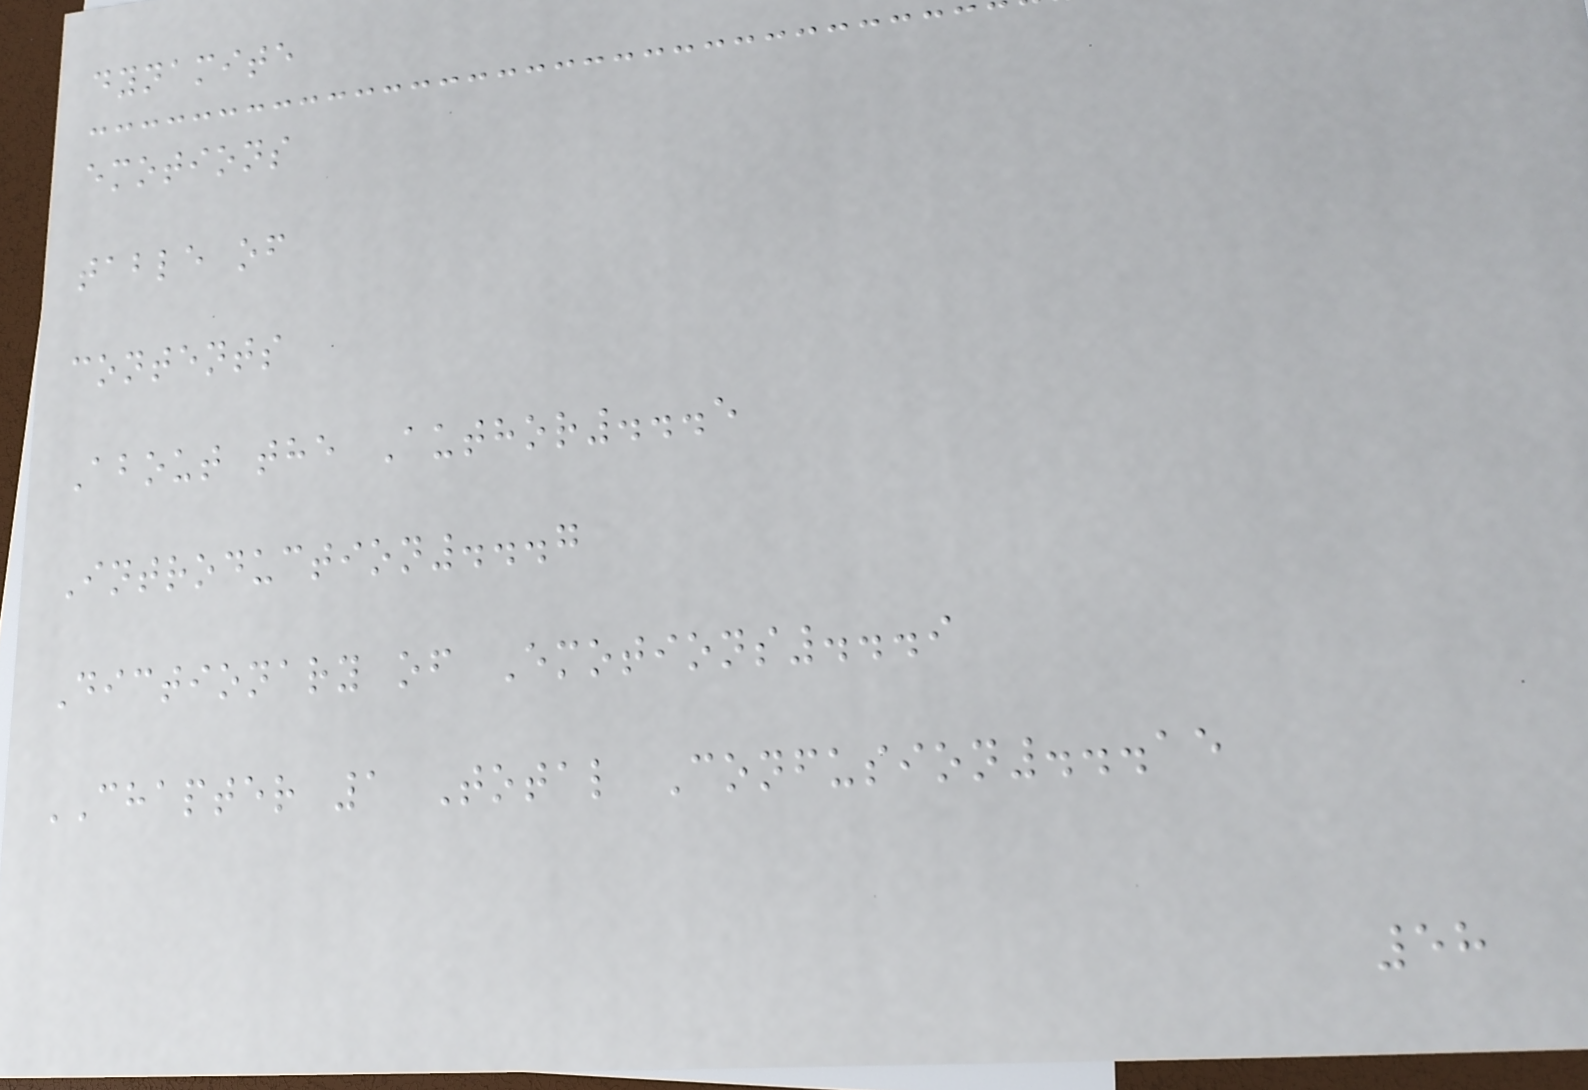dynamite
emotions
table of
contents
About the Author...5
Introduction...7
Dictionary of Emotions...9
CHAPTER 1 Total Confusion...15
58
